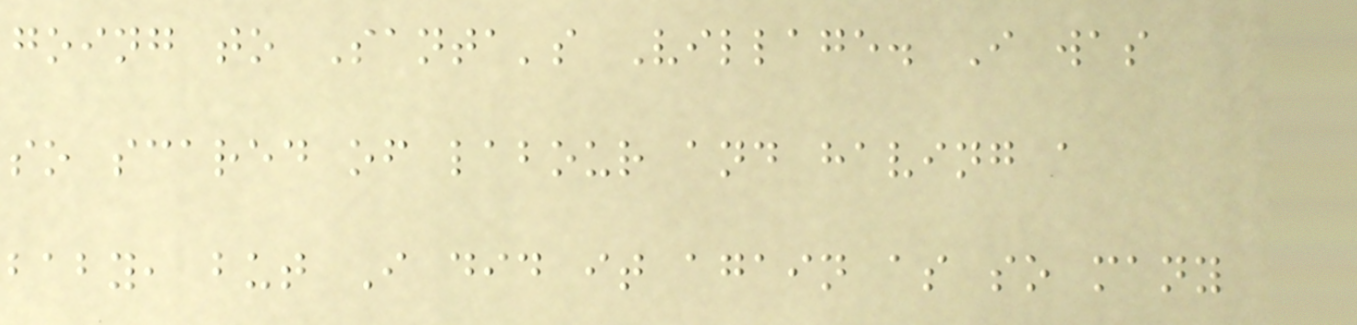going to Santa's Village. I was
so scared of labour and having a
baby, but I did it again as so many
